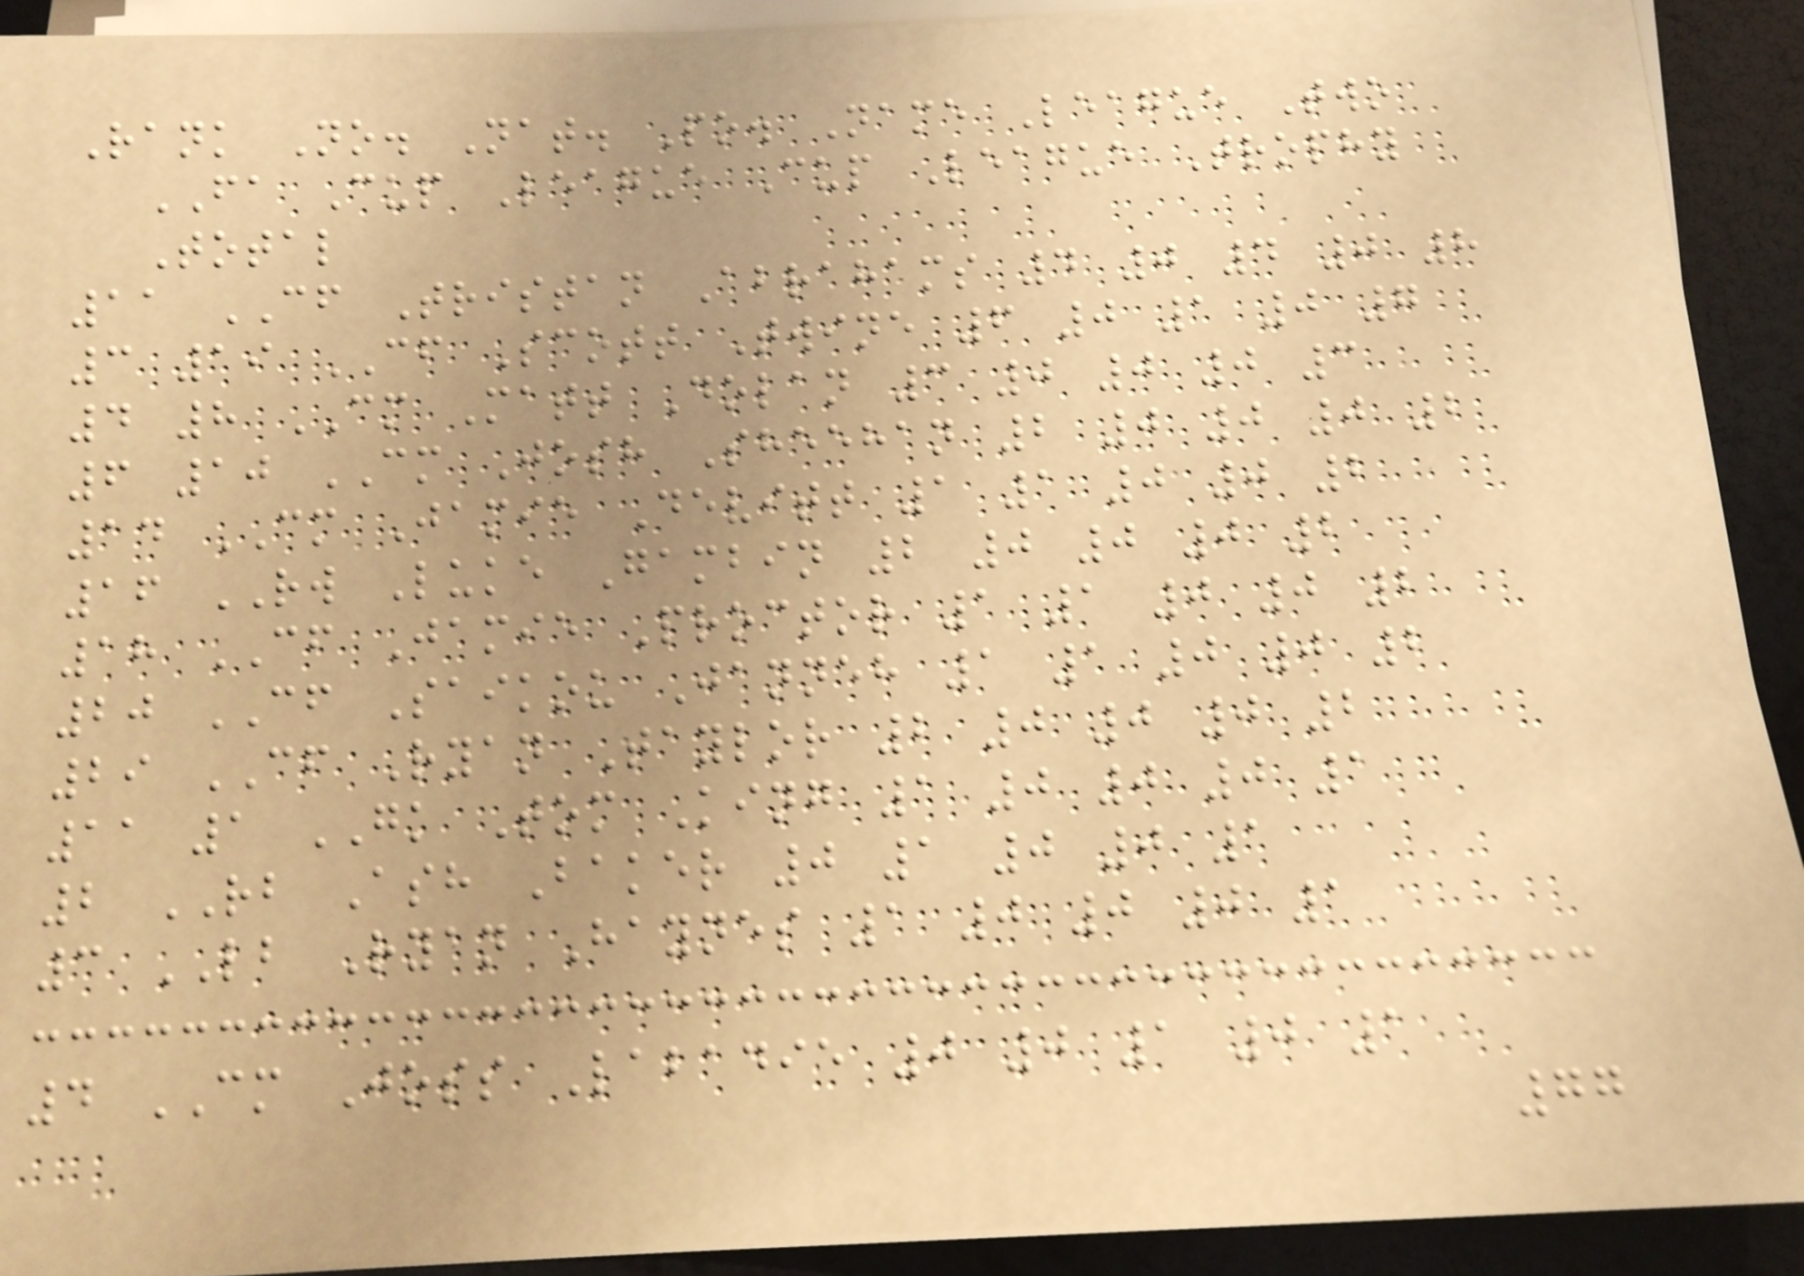Rank No. Nat. Po. Name League Two
FA Cup League Cup League Trophy
Total
11 CF Tristan Abrahams 4 0 4 0 8
3 19 CF Scott Twine 6 0 1 0 7
4 8 CM Matt Dolan 3 0 0 0 3
6 10 CM Josh Sheehan 2 0 0 0 2
14 CM Jamie Devitt 1 1 0 0 2
16 RW Luke Gambin 2 0 0 0 2
18 CF Jamie Proctor 1 1 0 0 2
20 CF Saikou Janneh 1 1 0 0 2
29 CF Ryan Taylor 2 0 0 0 2
11 1 GK Tom King 1 0 0 0 1
2 RB Ash Baker 0 1 0 0 1
3 LB Ryan Haynes 1 0 0 0 1
4 CM Joss Labadie 0 0 1 0 1
77
